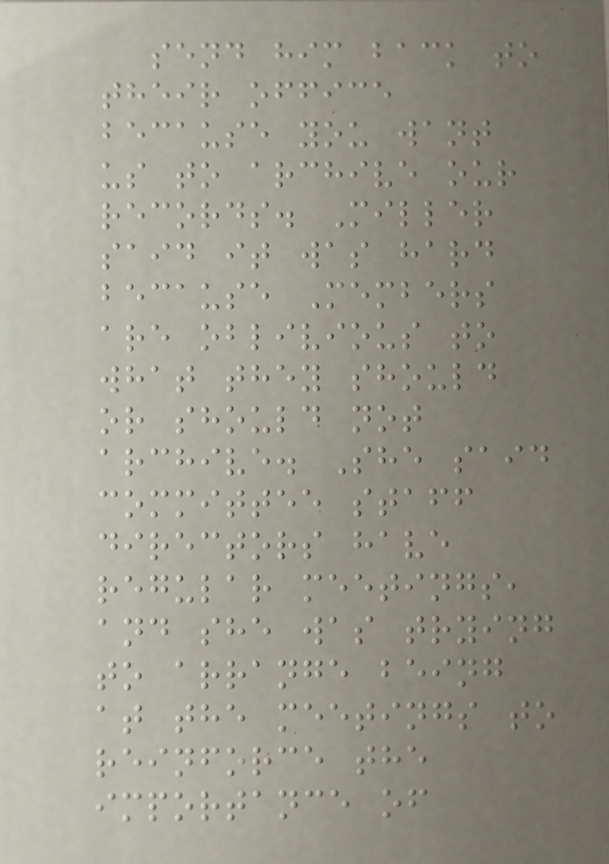send him back to
their office
because you want
us to archive our
records. Miller
said it was hard
because Members
are oblivious to
what they should
or should not
archive. She said
committee staff
directors have
regular meetings,
and she was trying
to arrange being
at the meetings to
reinforce the
importance of
